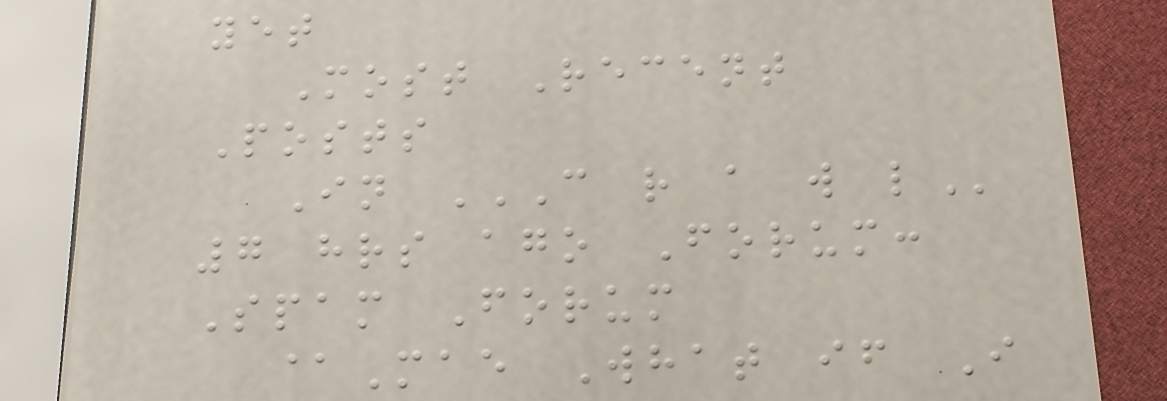yet
Most Recent
Posts
In C R A W L
7 hrs ago Forum:
Spam Forum
@Mae What if I
